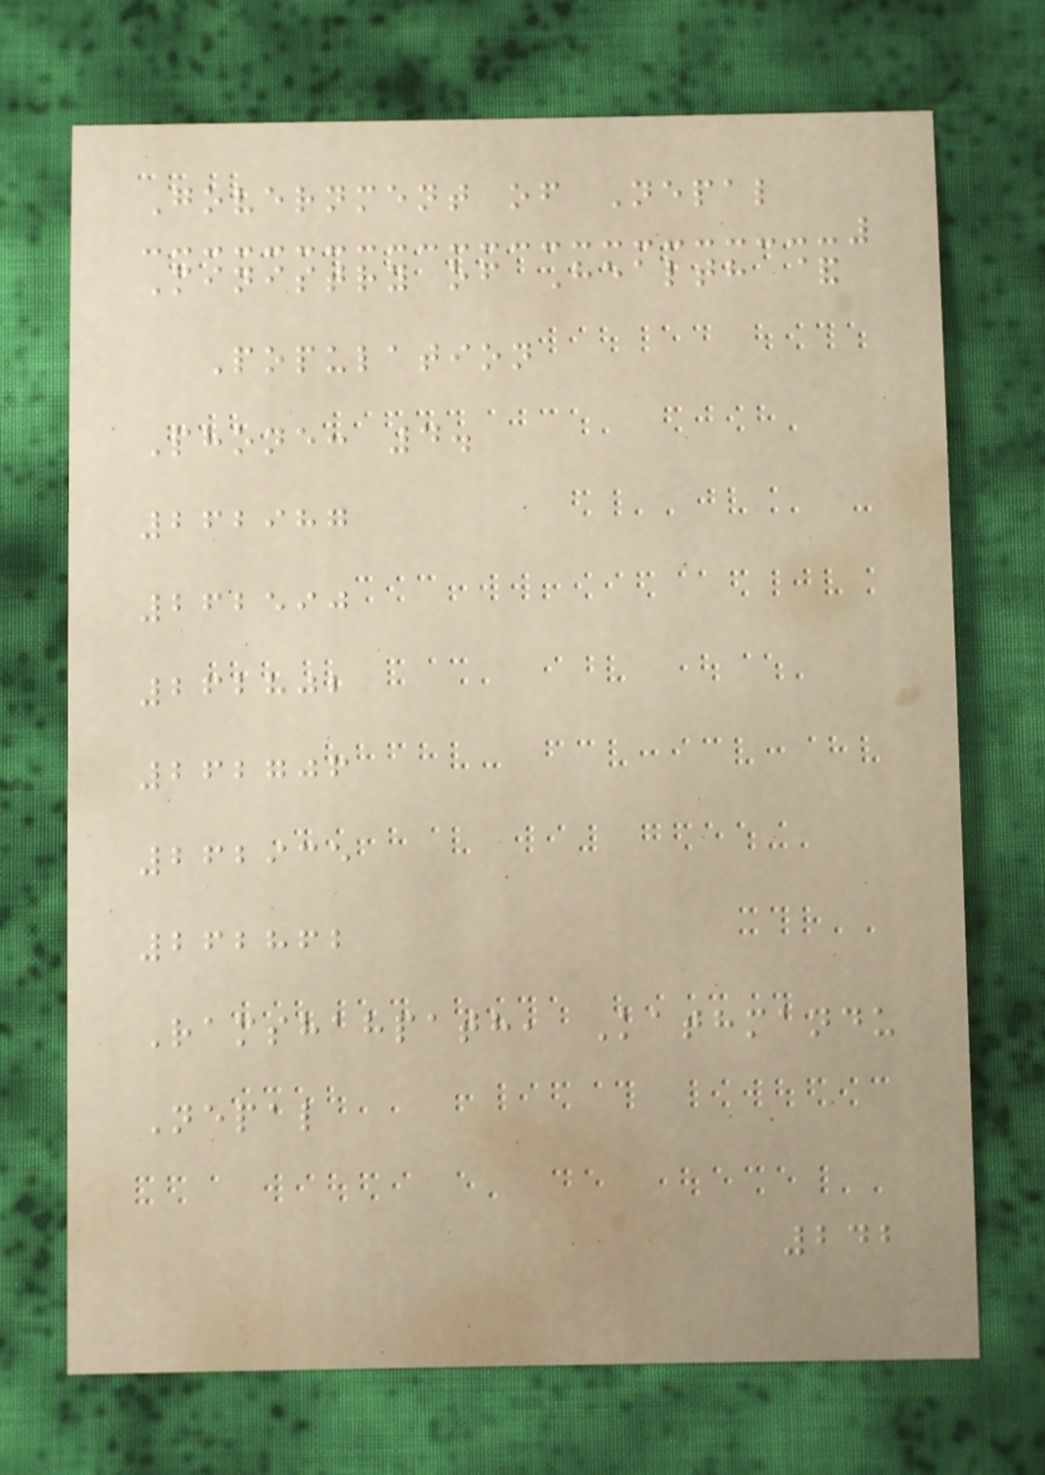Government of Nepal
Ministry of Health &
Population
Phone: 4.
262987
262590
262802
262706
262935
262862
Ramshahpath, Kathmandu
Nepal
242
